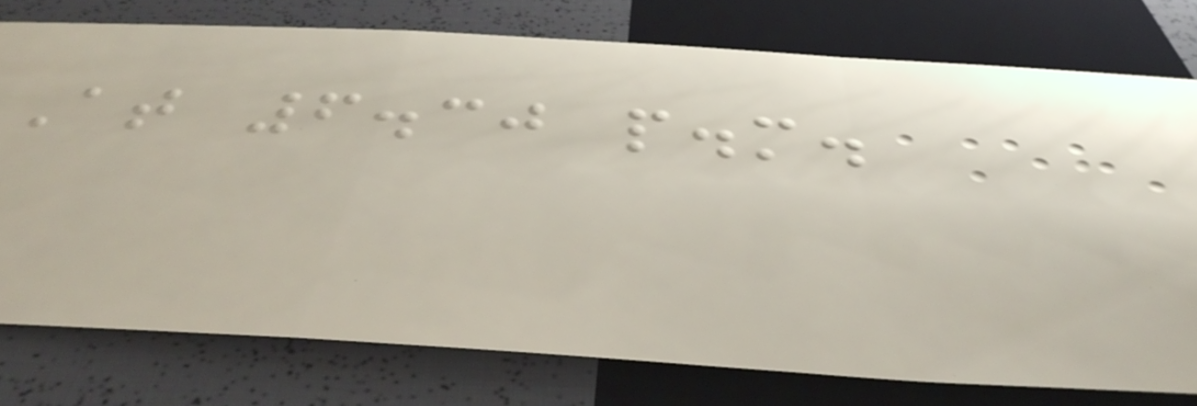At 6.30 p.m.
